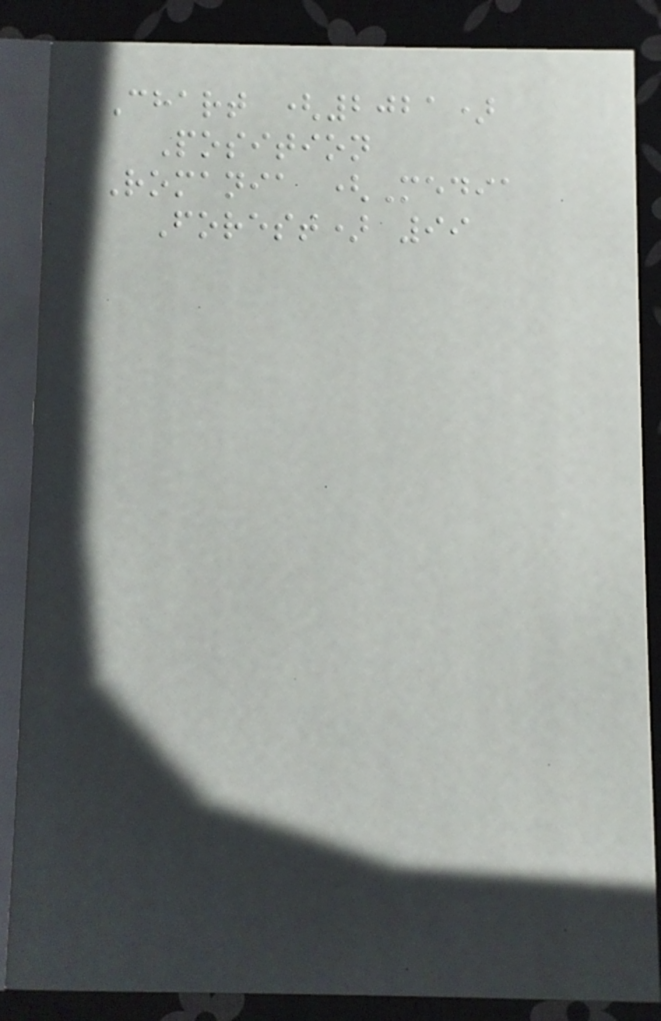Chart (2021)
Position
Romania (Media
Forest) 99
